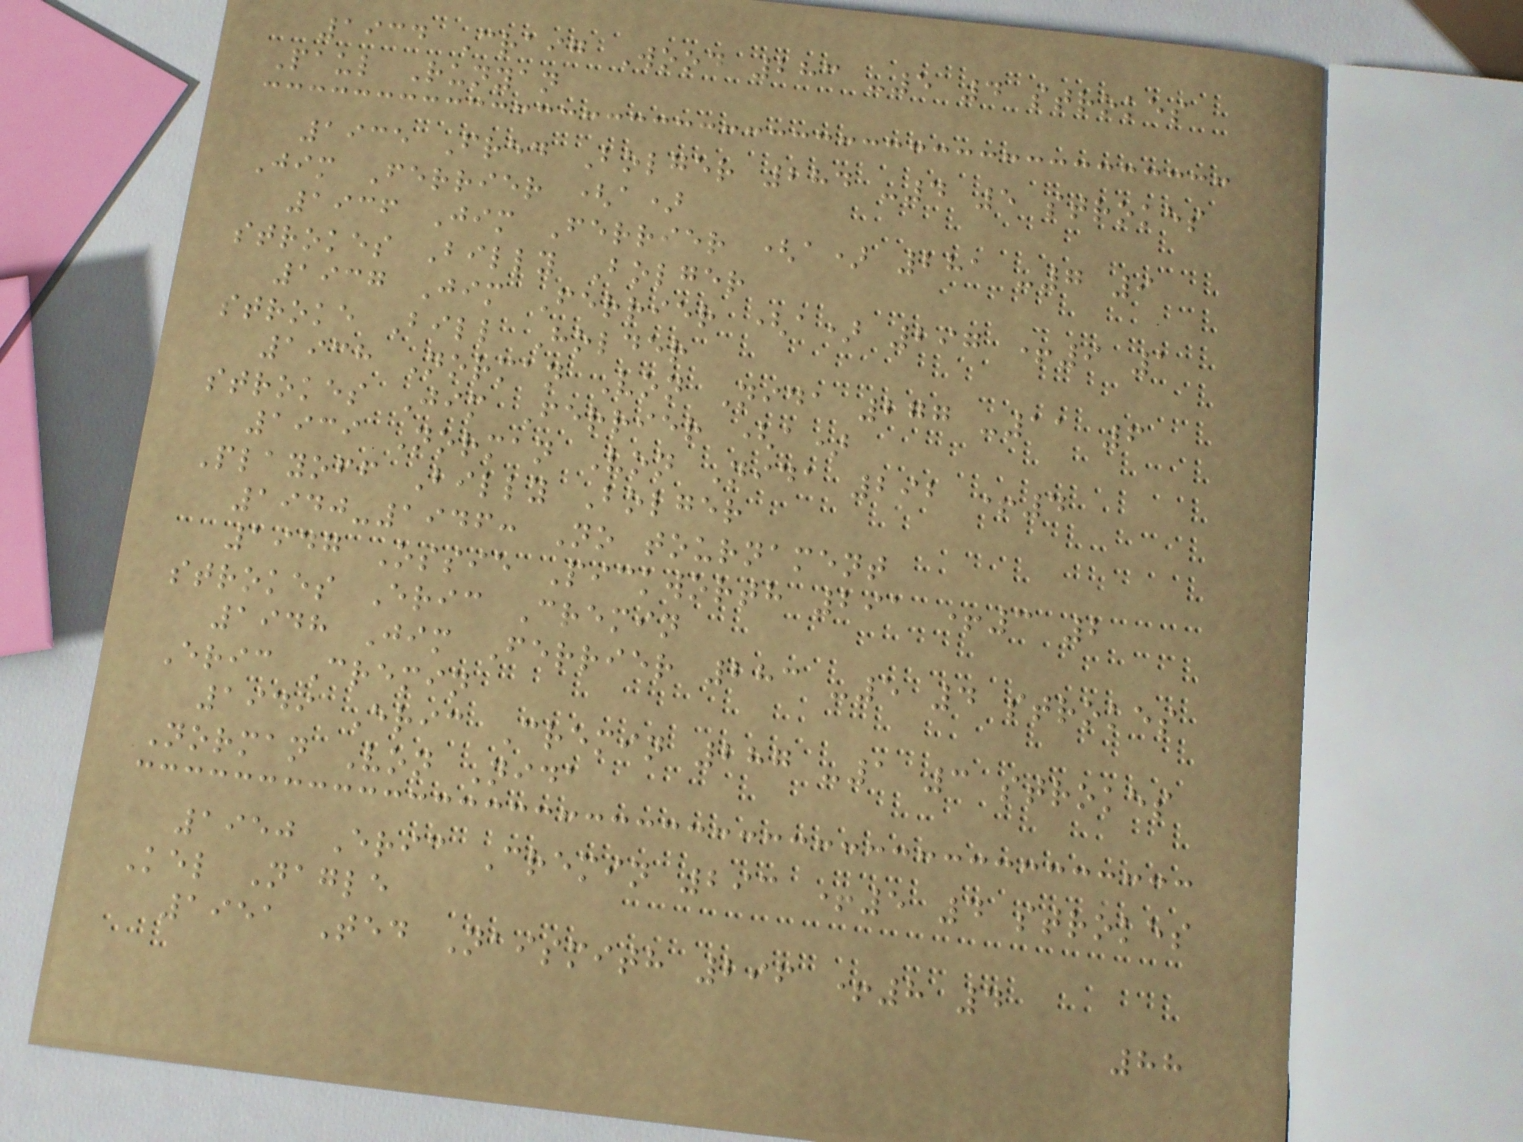1934 Craig Wood 283 -5 4 strokes
Paul Runyan
1935 Fred Bolger 284 -4 5 strokes
Jim Ferrier (a)
1936 Jim Ferrier (a) 281 -7 9
strokes Billy Bolger
1937 Jim Ferrier (a) 297 +9 1
stroke Bill Holder
1938 Norman Von Nida 277 -11 6
strokes Jim Ferrier (a)
1939 Norman Von Nida 292 +4
Playoff Billy Bolger
1940-1946: No tournament
1947 Ossie Pickworth 291 +3 2
strokes Eric Cremin
1948 Jim Ferrier 283 -5 4 strokes
Eric Cremin
1949 Eric Cremin 287 -1 3 strokes
Norman Von Nida
1950 Eric Cremin 293 +5 4 strokes
Kel Nagle
1951 Ted Naismith 296 +8 4
88
